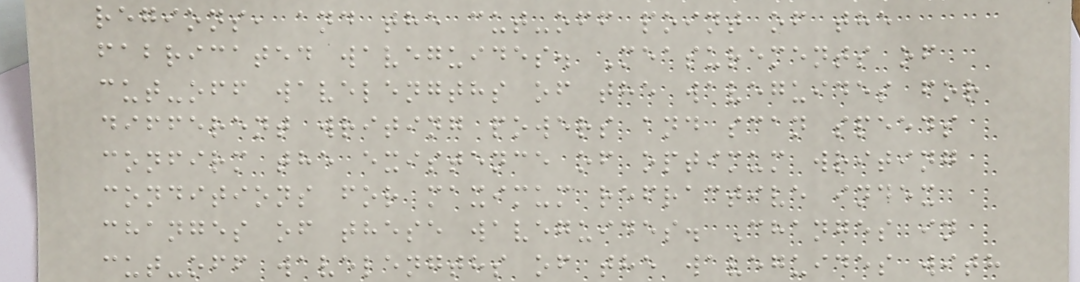regions, and the cut-off point of the
fabricated waveguides. Measurements of
cut-off wavelengths of the waveguides for
different writing powers and scan speeds
confirm the existence of optimum writing
conditions for maximum refractive index
changes of these waveguides. Changes in
cut-off wavelengths of the waveguides with
